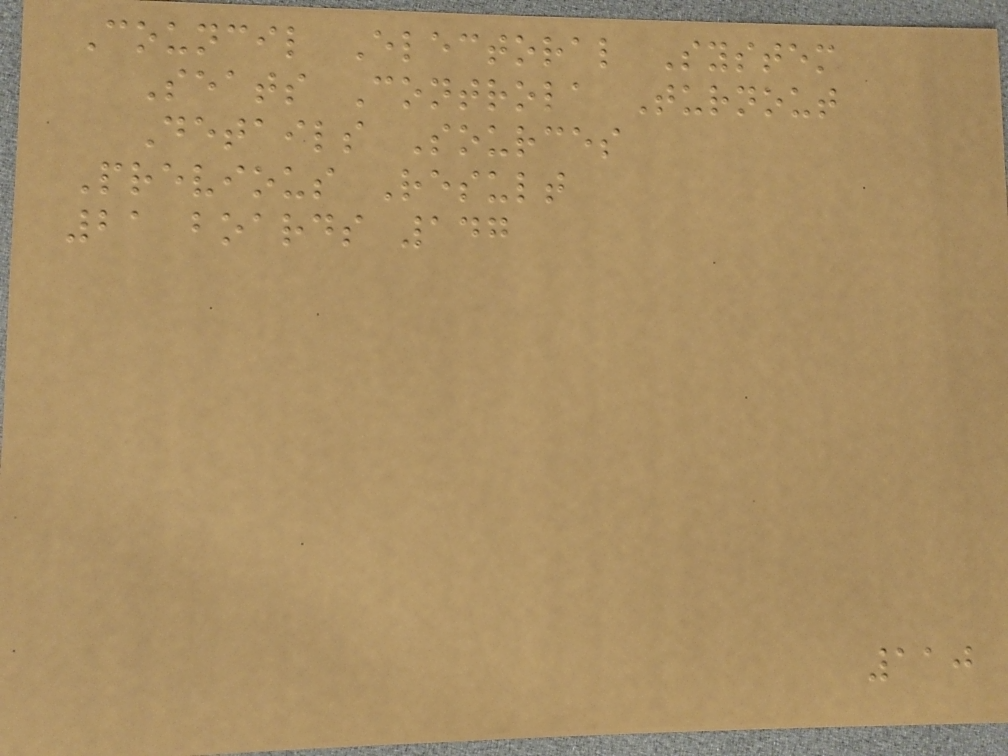Council Electoral System
Seats Controla Turnout
Details Sources
Previous Result
21 boards 147
110
